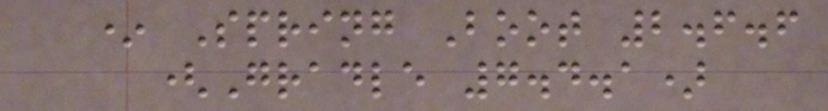* Spring Boot 2.6.6
(Gradle 7.4.1)
